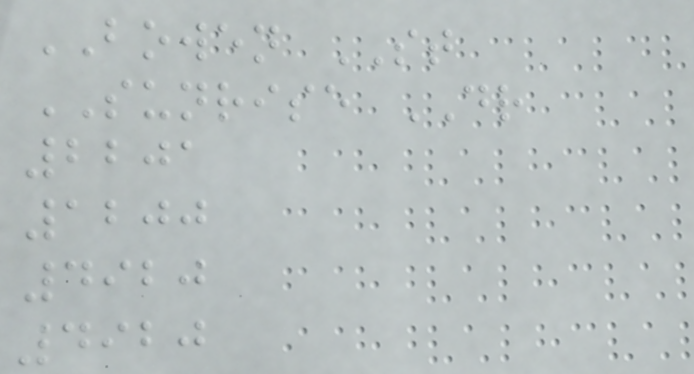BOWEN ST
SUNRISE DR
2201
1200
4920
4920
